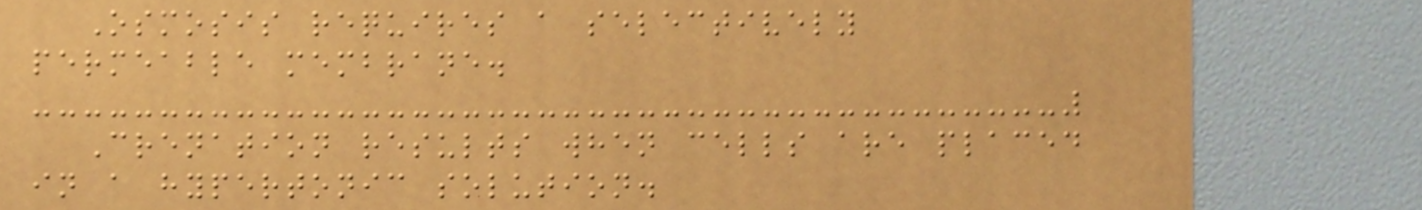Osmosis requires a selectively
permeable membrane.
Crenation results when cells are placed
in a hypertonic solution.
